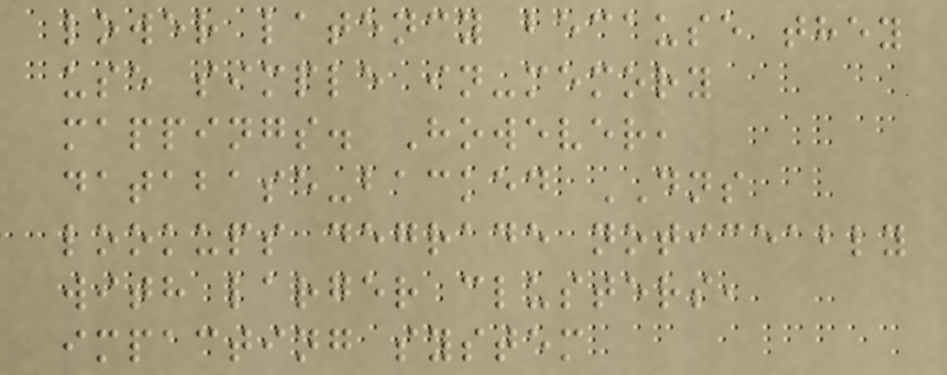lower latency because they
use simple in-memory
mappings. However,
database-backed DNS
lookups degrade noticeably
with larger clusters,
impacting system
